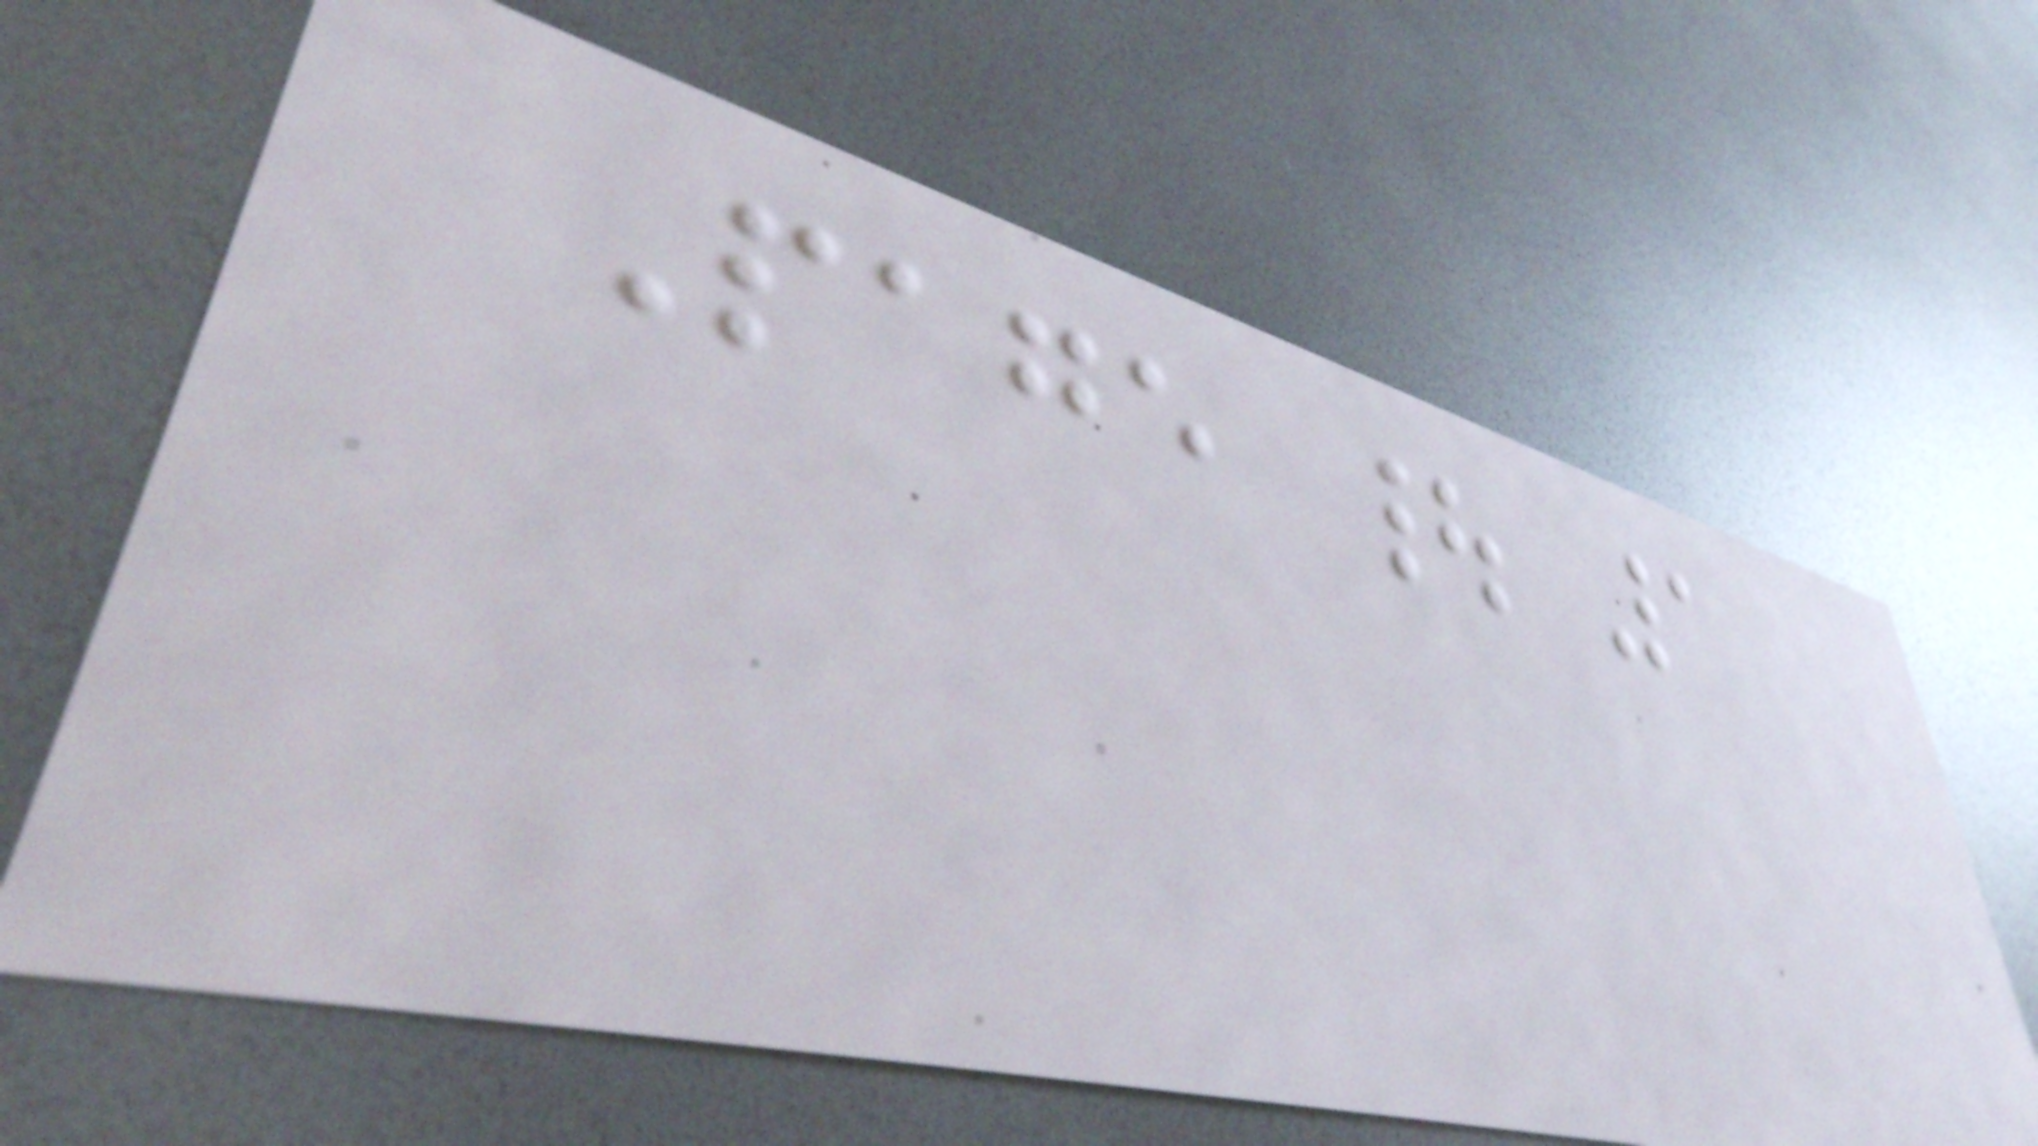Page | 1
